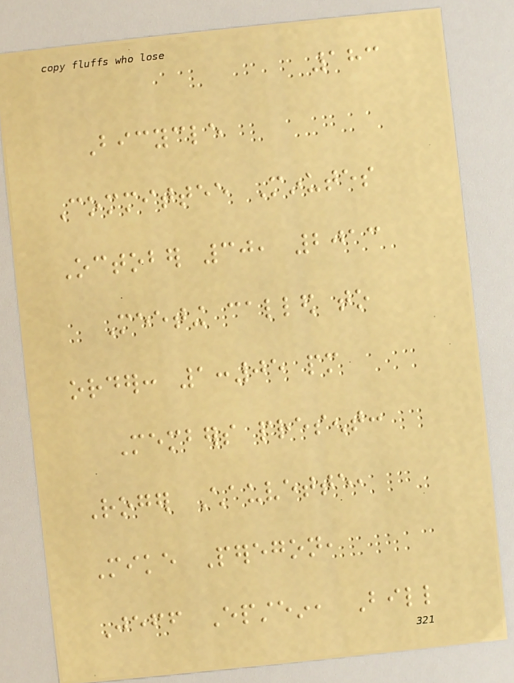183
Bicycle
Committee Minutes
October 30, 2013
Meeting called to
order: 1:05 pm
Members present:
Roger Chauvette,
Mike Peregon,
Jeff Epstein, Bill
